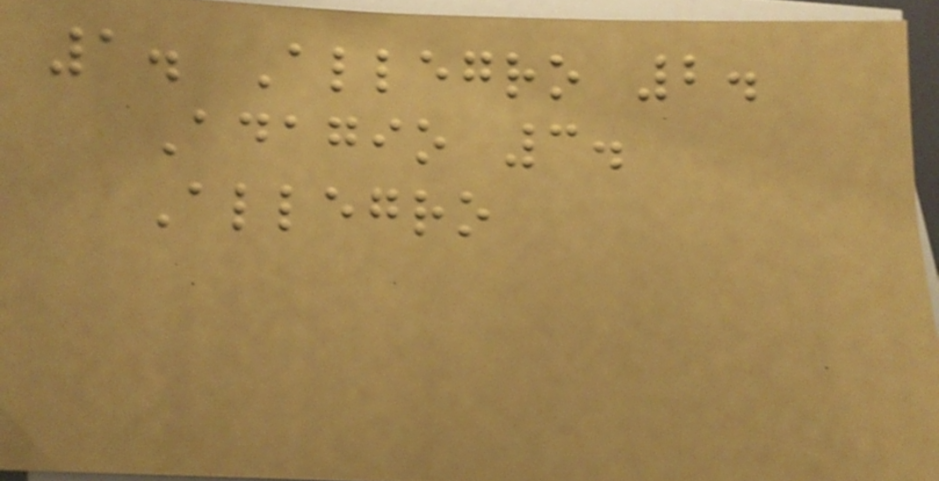1. Allegro 2.
Adagio 3.
Allegro
